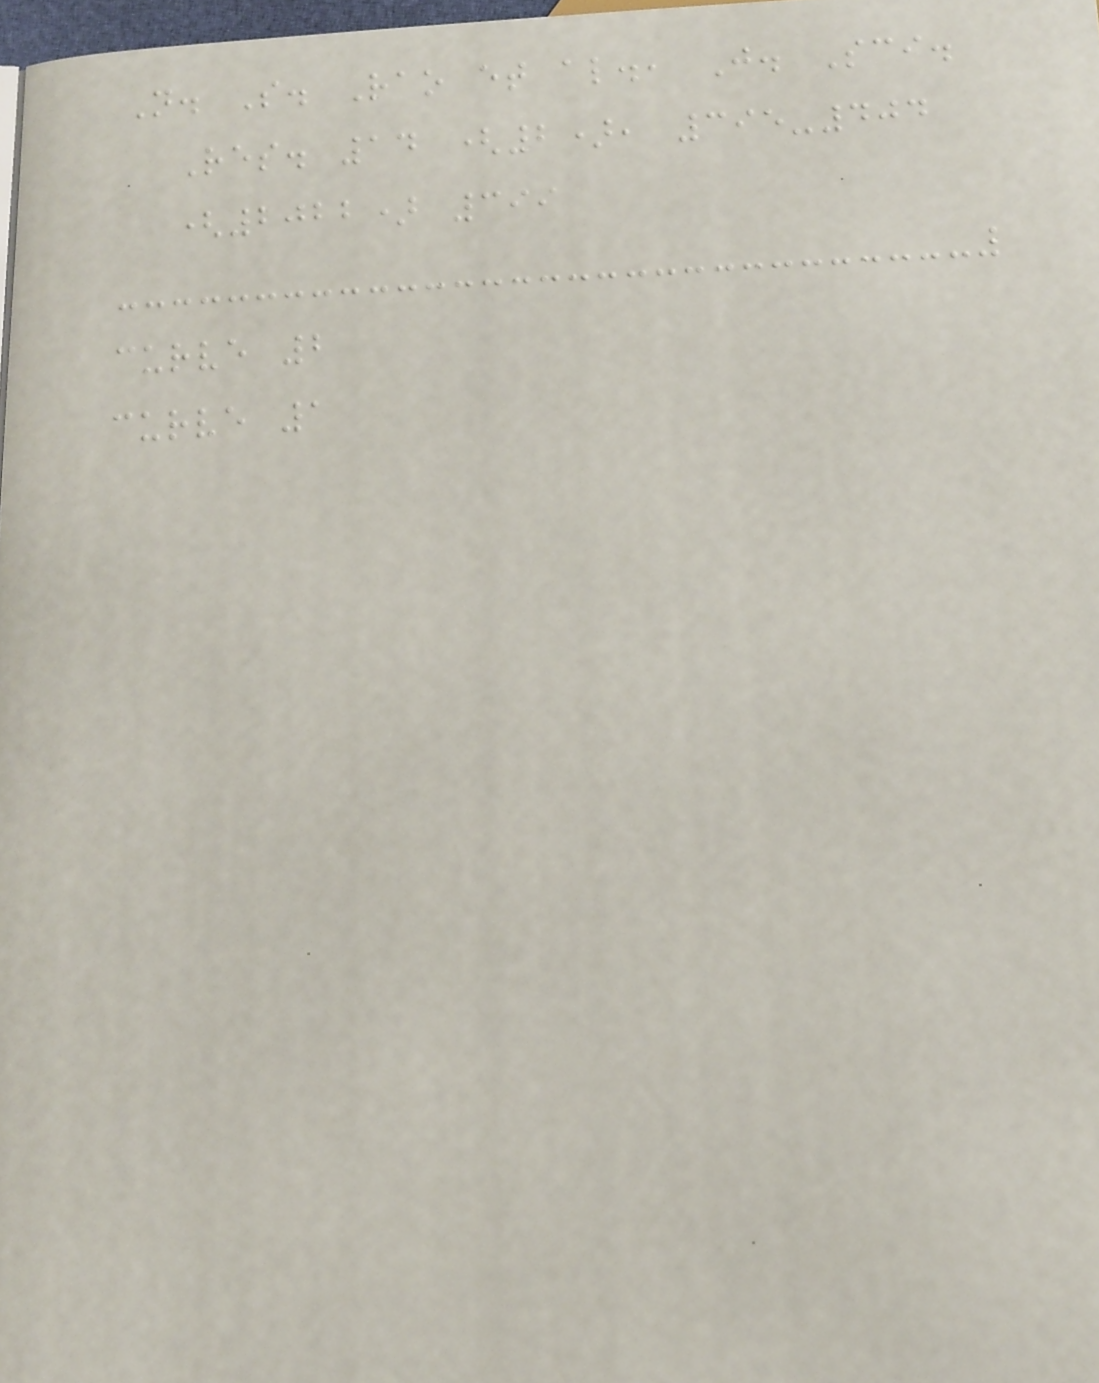N. S. Rao et al., J. Sci.
Res. 14 (2), 395-404
(2022) 399
curve 2
curve 1
